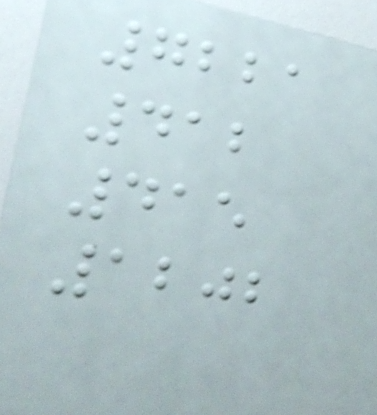7221
412
415
1202
